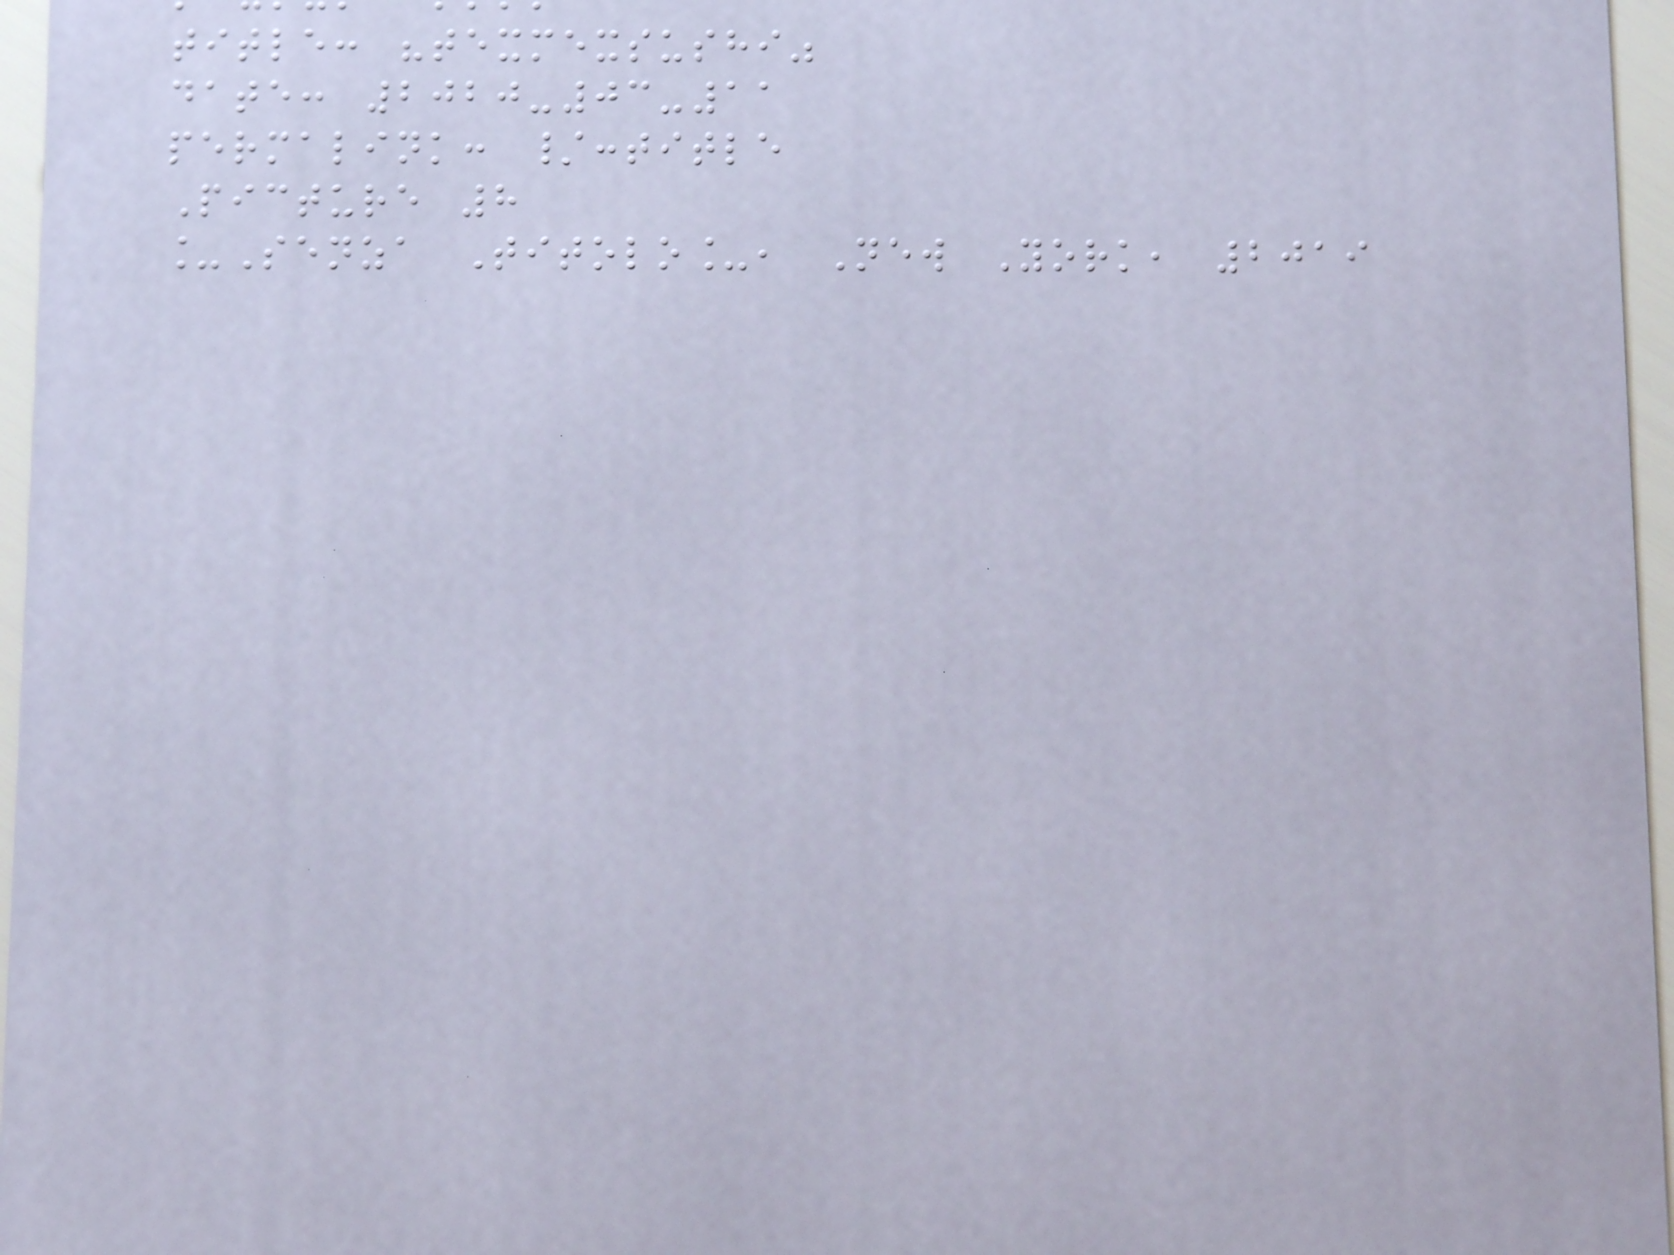title: "texmexsushi"
date: 2020-03-11
permalink: /:title
Picture 8
_Senza Titolo_, New York, 2019
